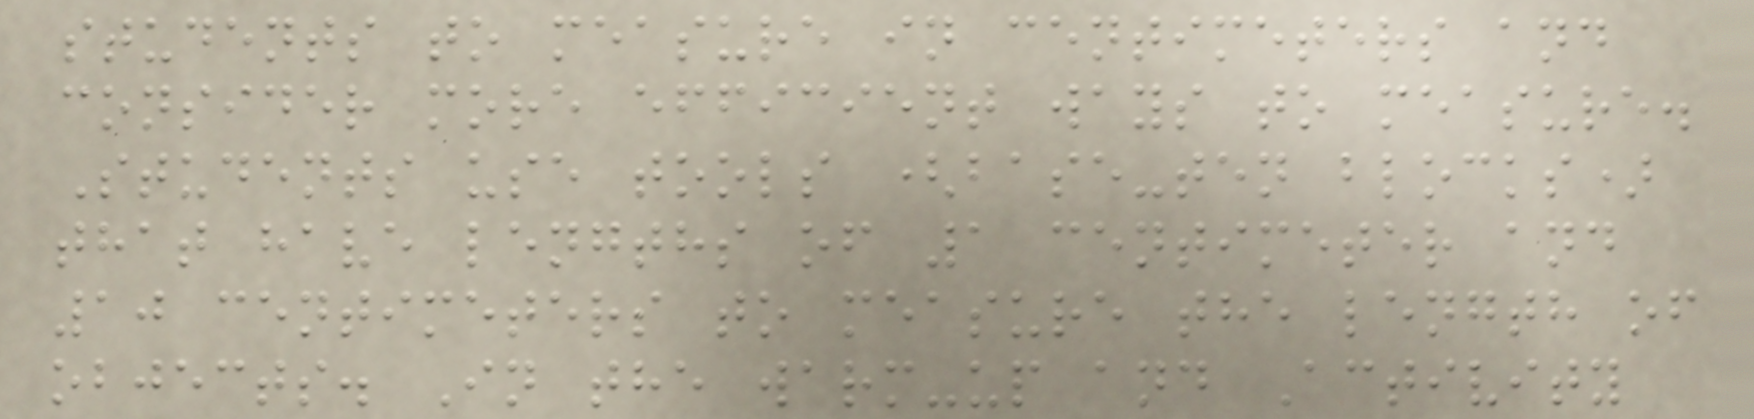students to measure in centimeters and
consider more efficient ways to measure.
Students use tools (base-ten blocks)
that have lengths of 1 centimeter and
10 centimeters to measure the length of
objects. In the warm-up and Activity
